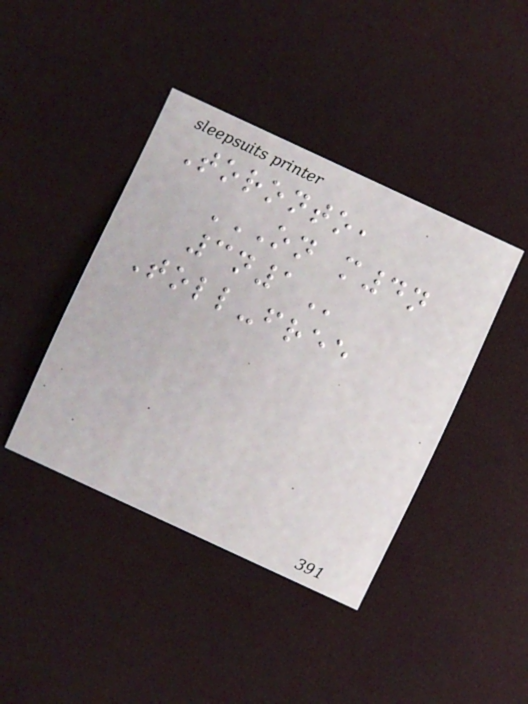Toronto,
ON M4N
3N1
Toll-free
